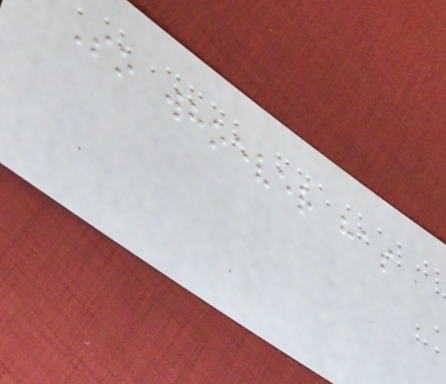So whoever has
